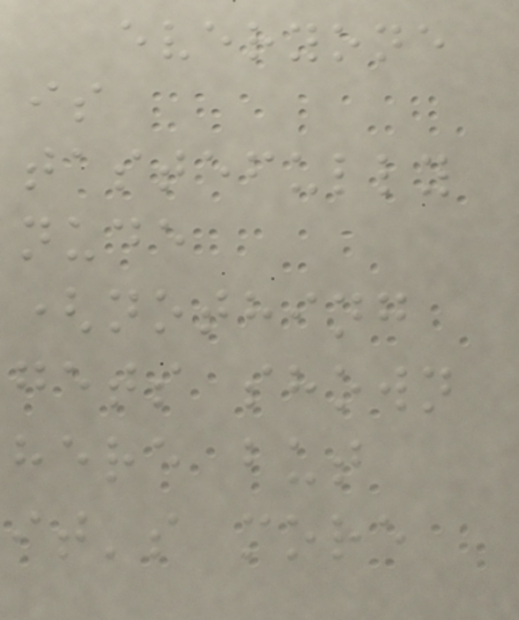everyone
is
tastefully
nude
(nothing
gets shown
here but
it's more
